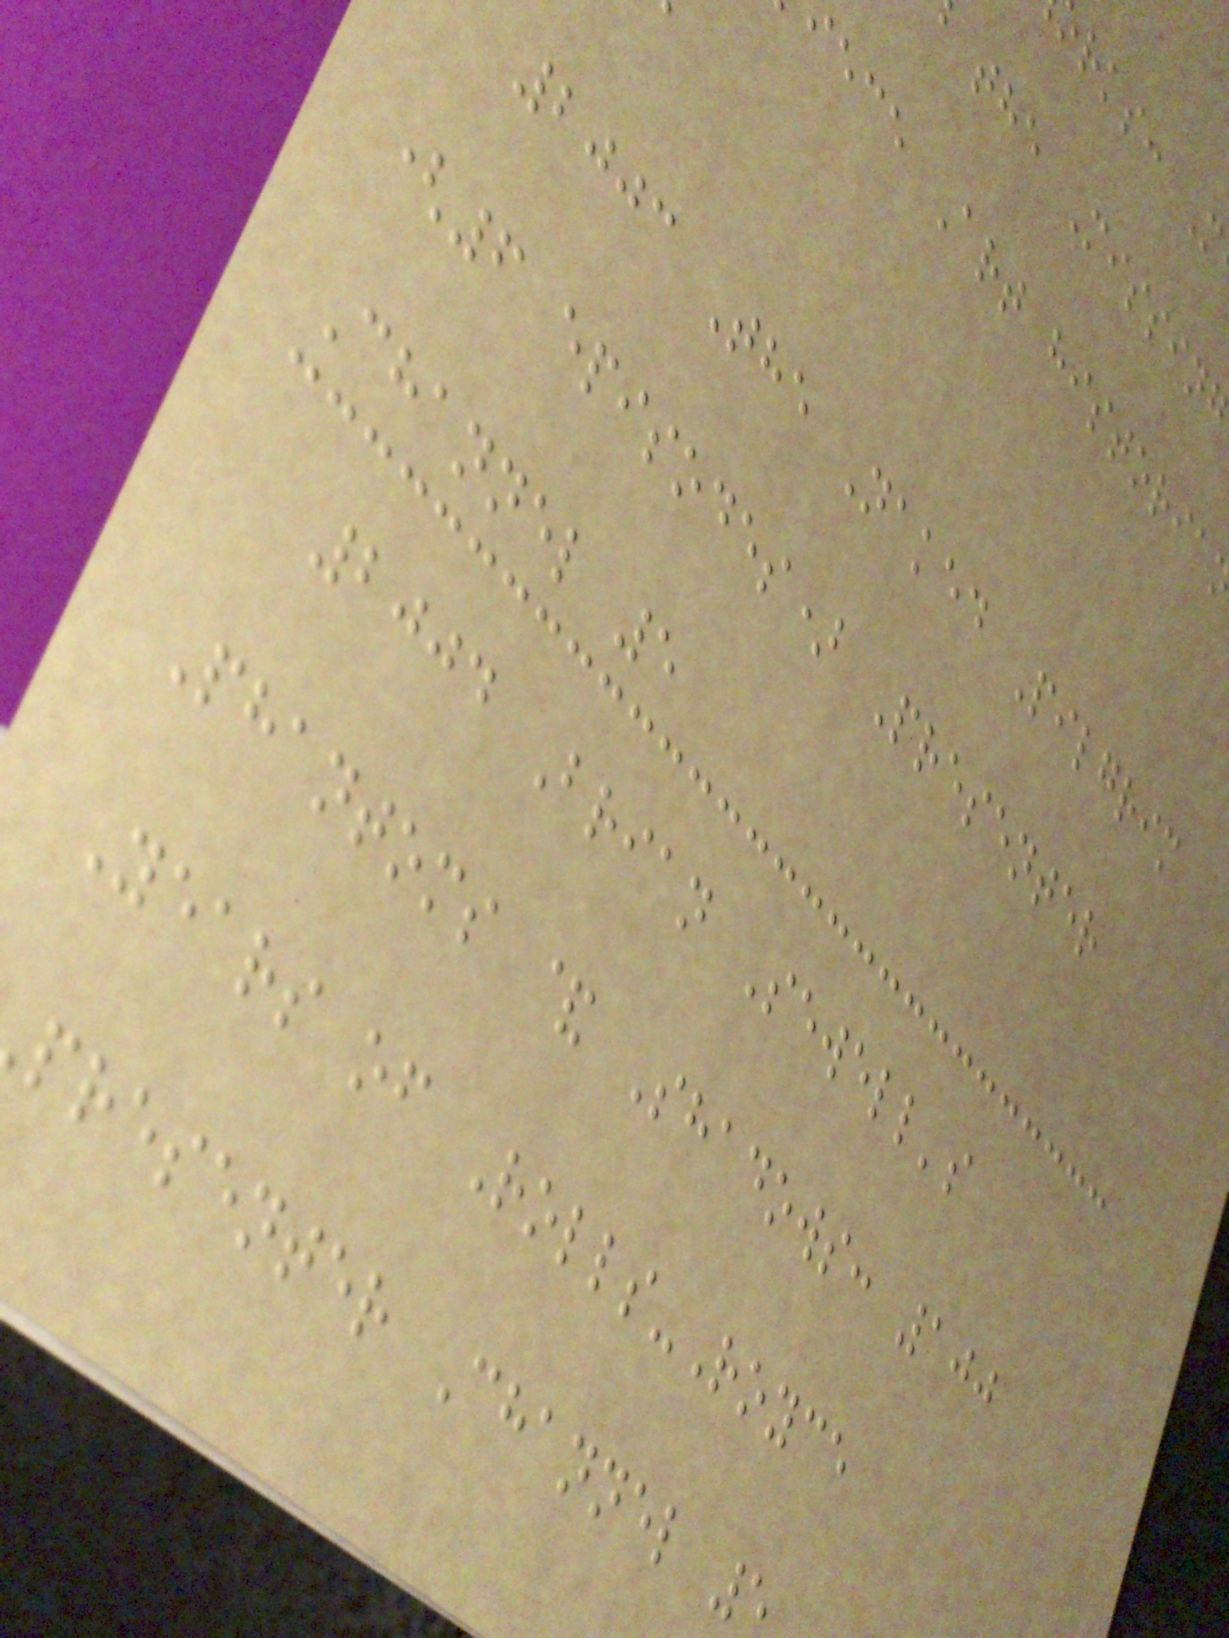rks: M
the Missin
ece Art historia
2003 The Naked Pilgrim
(6 episodes) Presenter
Channel 5
2004 Brian Sewell's
Phantoms & Shadows: 100
Years of Rolls-Royce
presenter Channel
